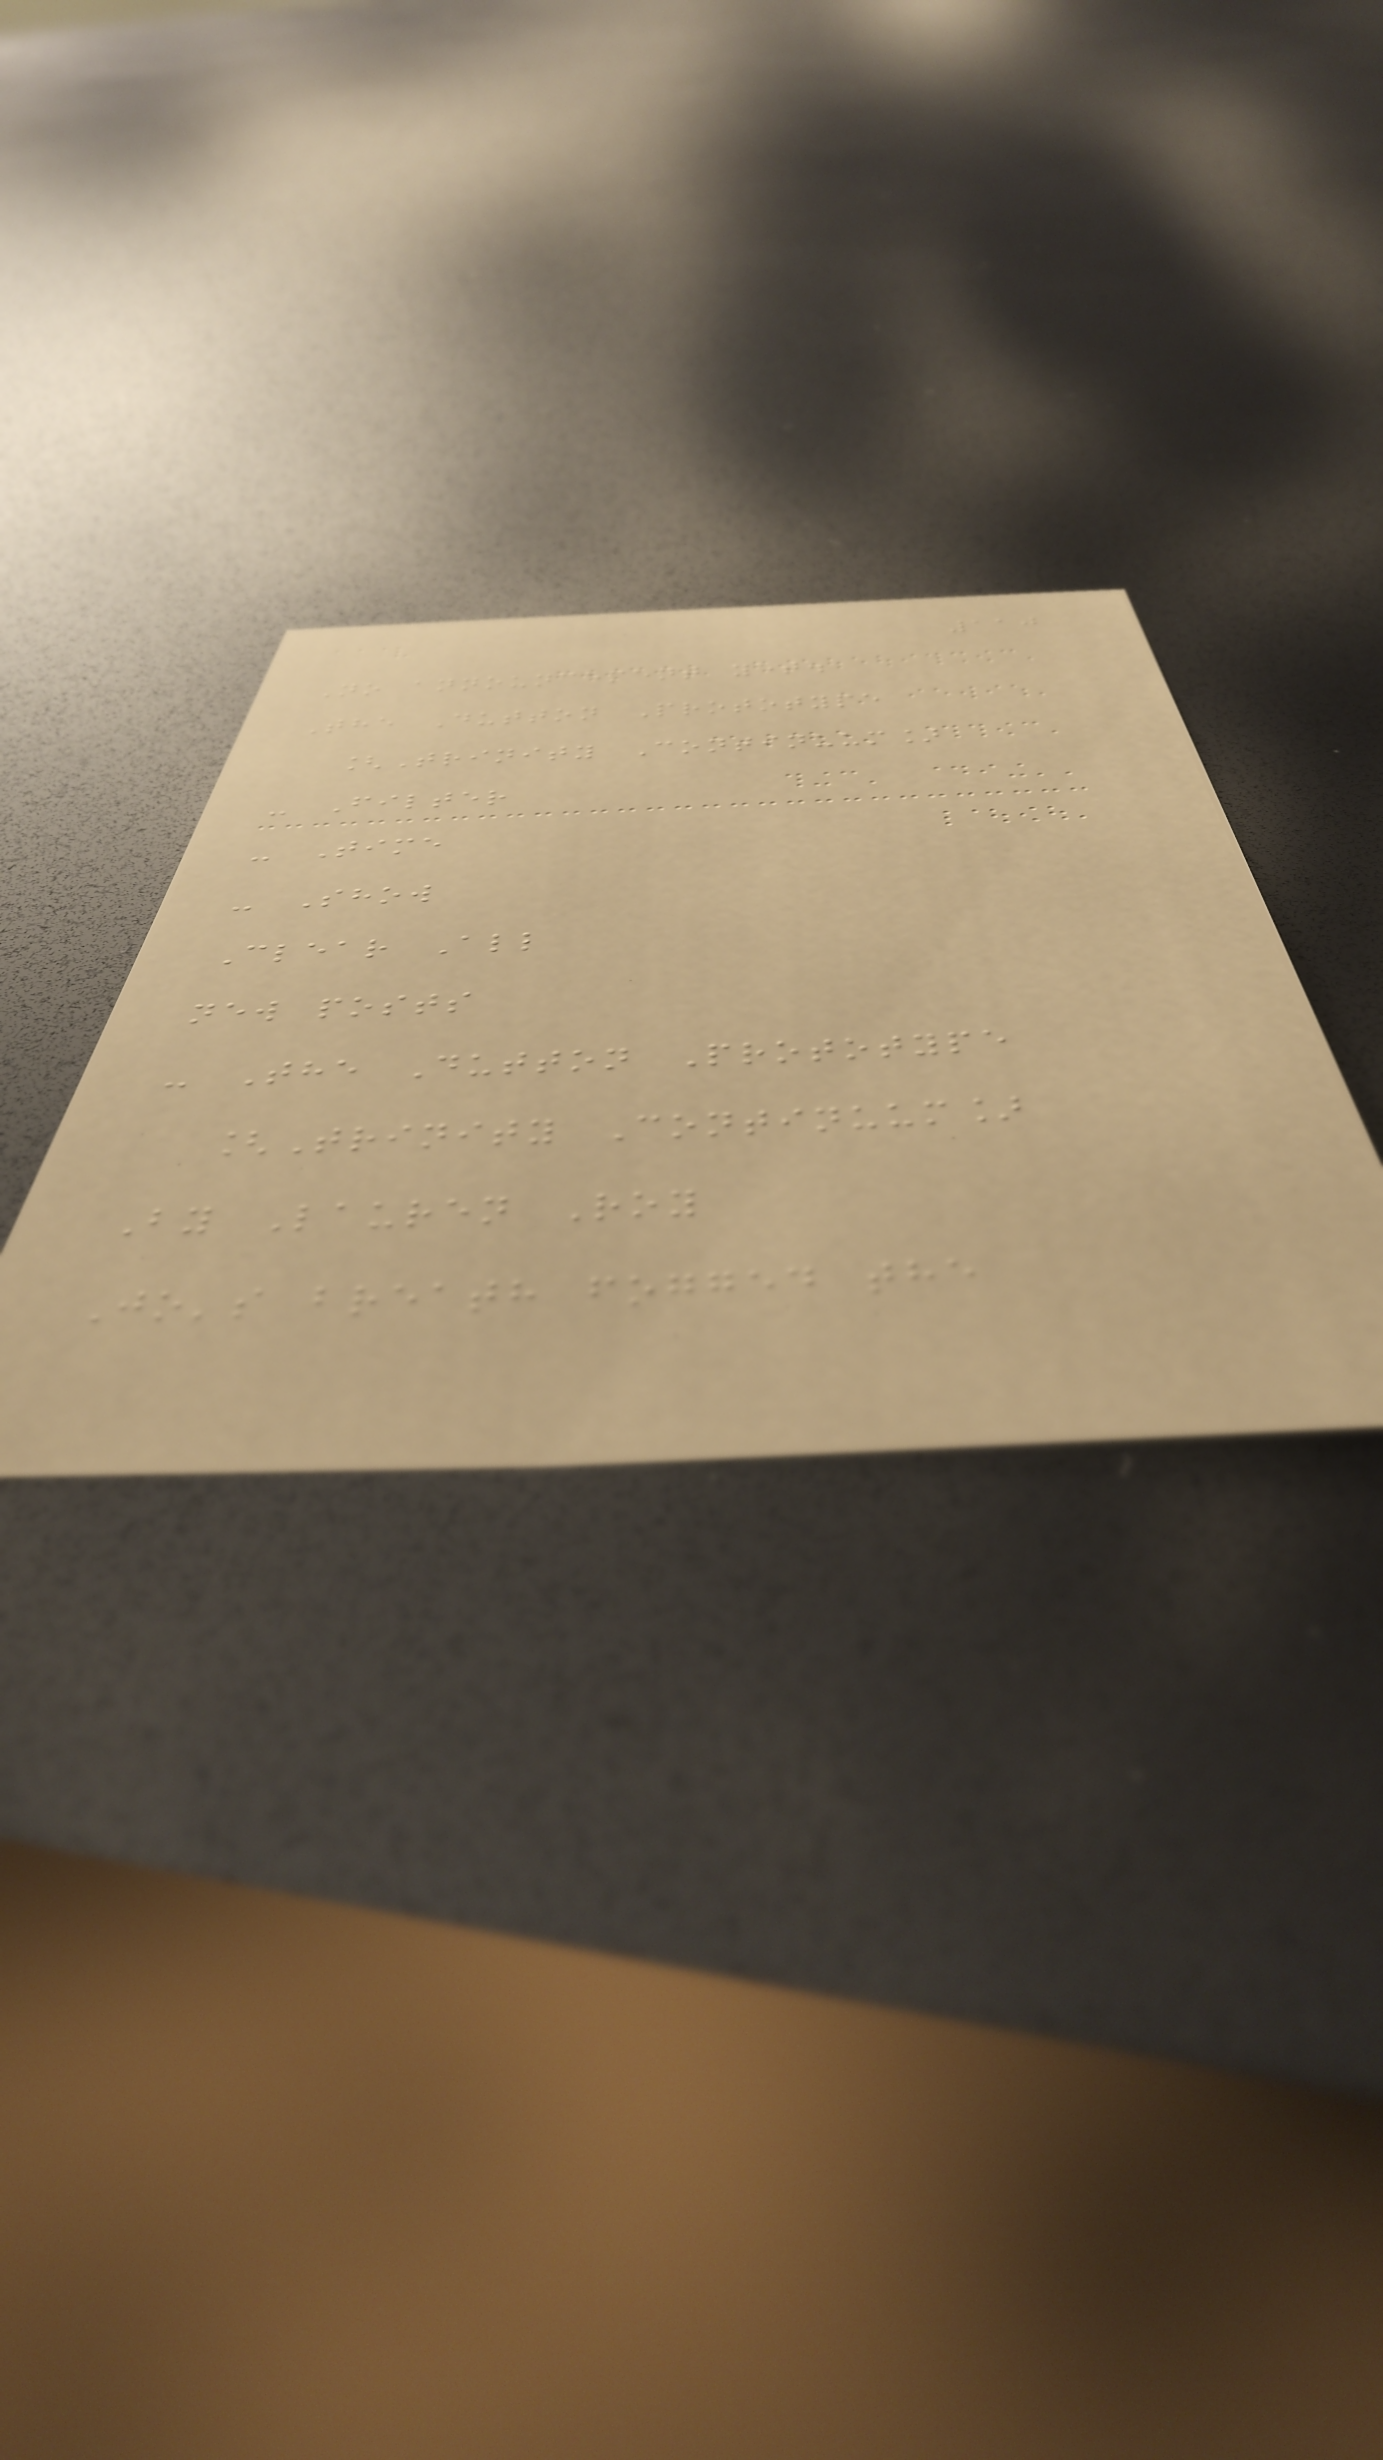110
No announcement yet.
The Dutton Prototype
[Trinity Continuum]
- Filter
- Time
- Show
Clear All
new posts
- The Dutton Prototype
[Trinity Continuum]
By Lauren Roy
Jo's breath fogged the
